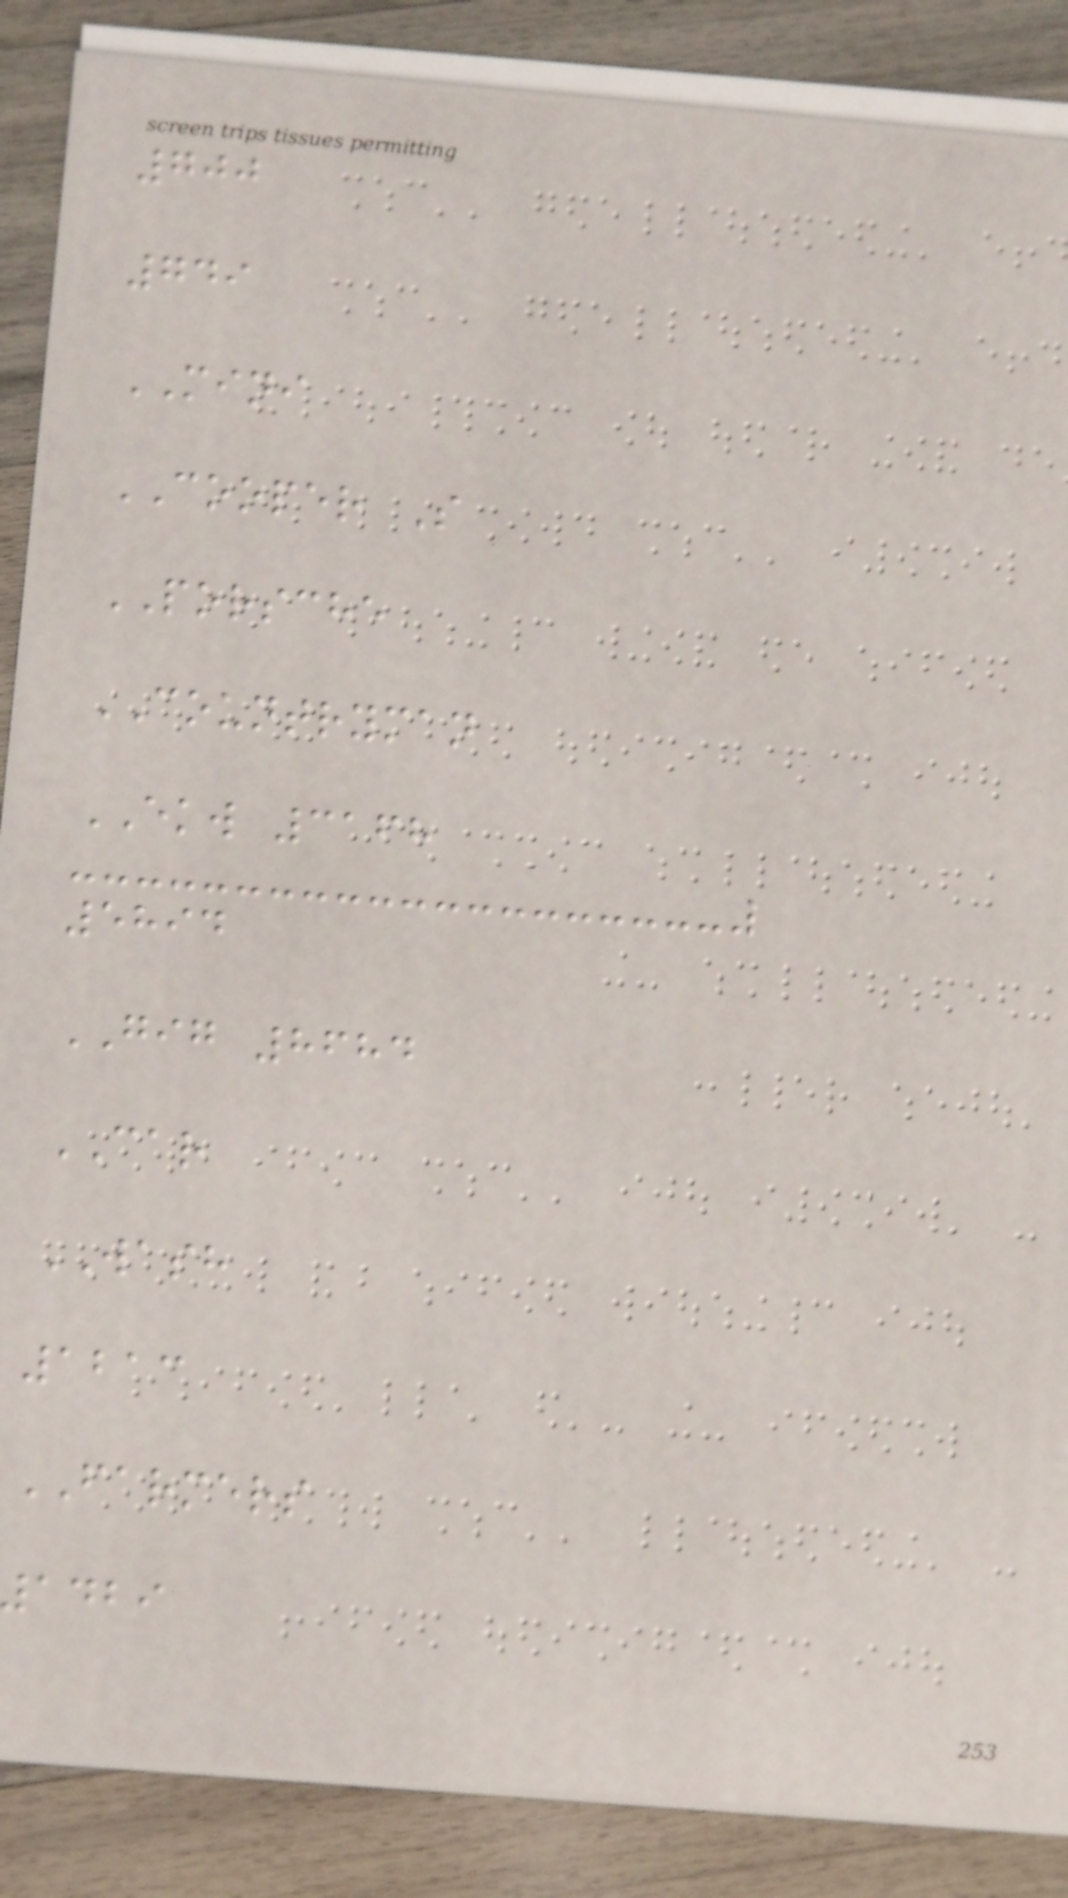700
749
MINI
COOPER S
PORSCHE
COUNTRYMAN
EKW 3168
5894
GIG 8684
CAR
WASH
1213
FARMERS
adbi
